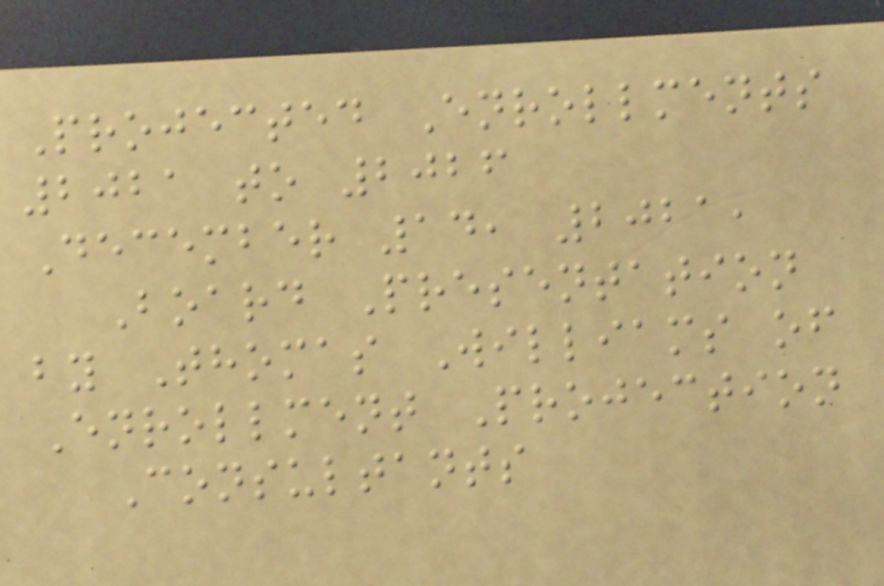Projected Enrollments
2021 to 2026
December 14, 2021,
Board Presentation
by Thomas Williams of
Enrollment Projection
Consultants
